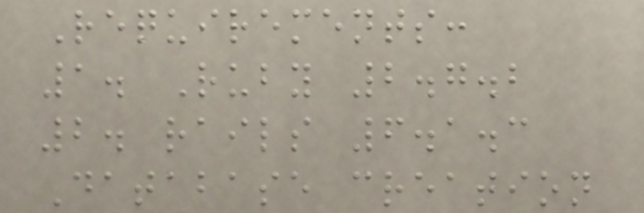Requirements:
1. Ruby 2.7.2
2. rails 6.1.3
Database creation
